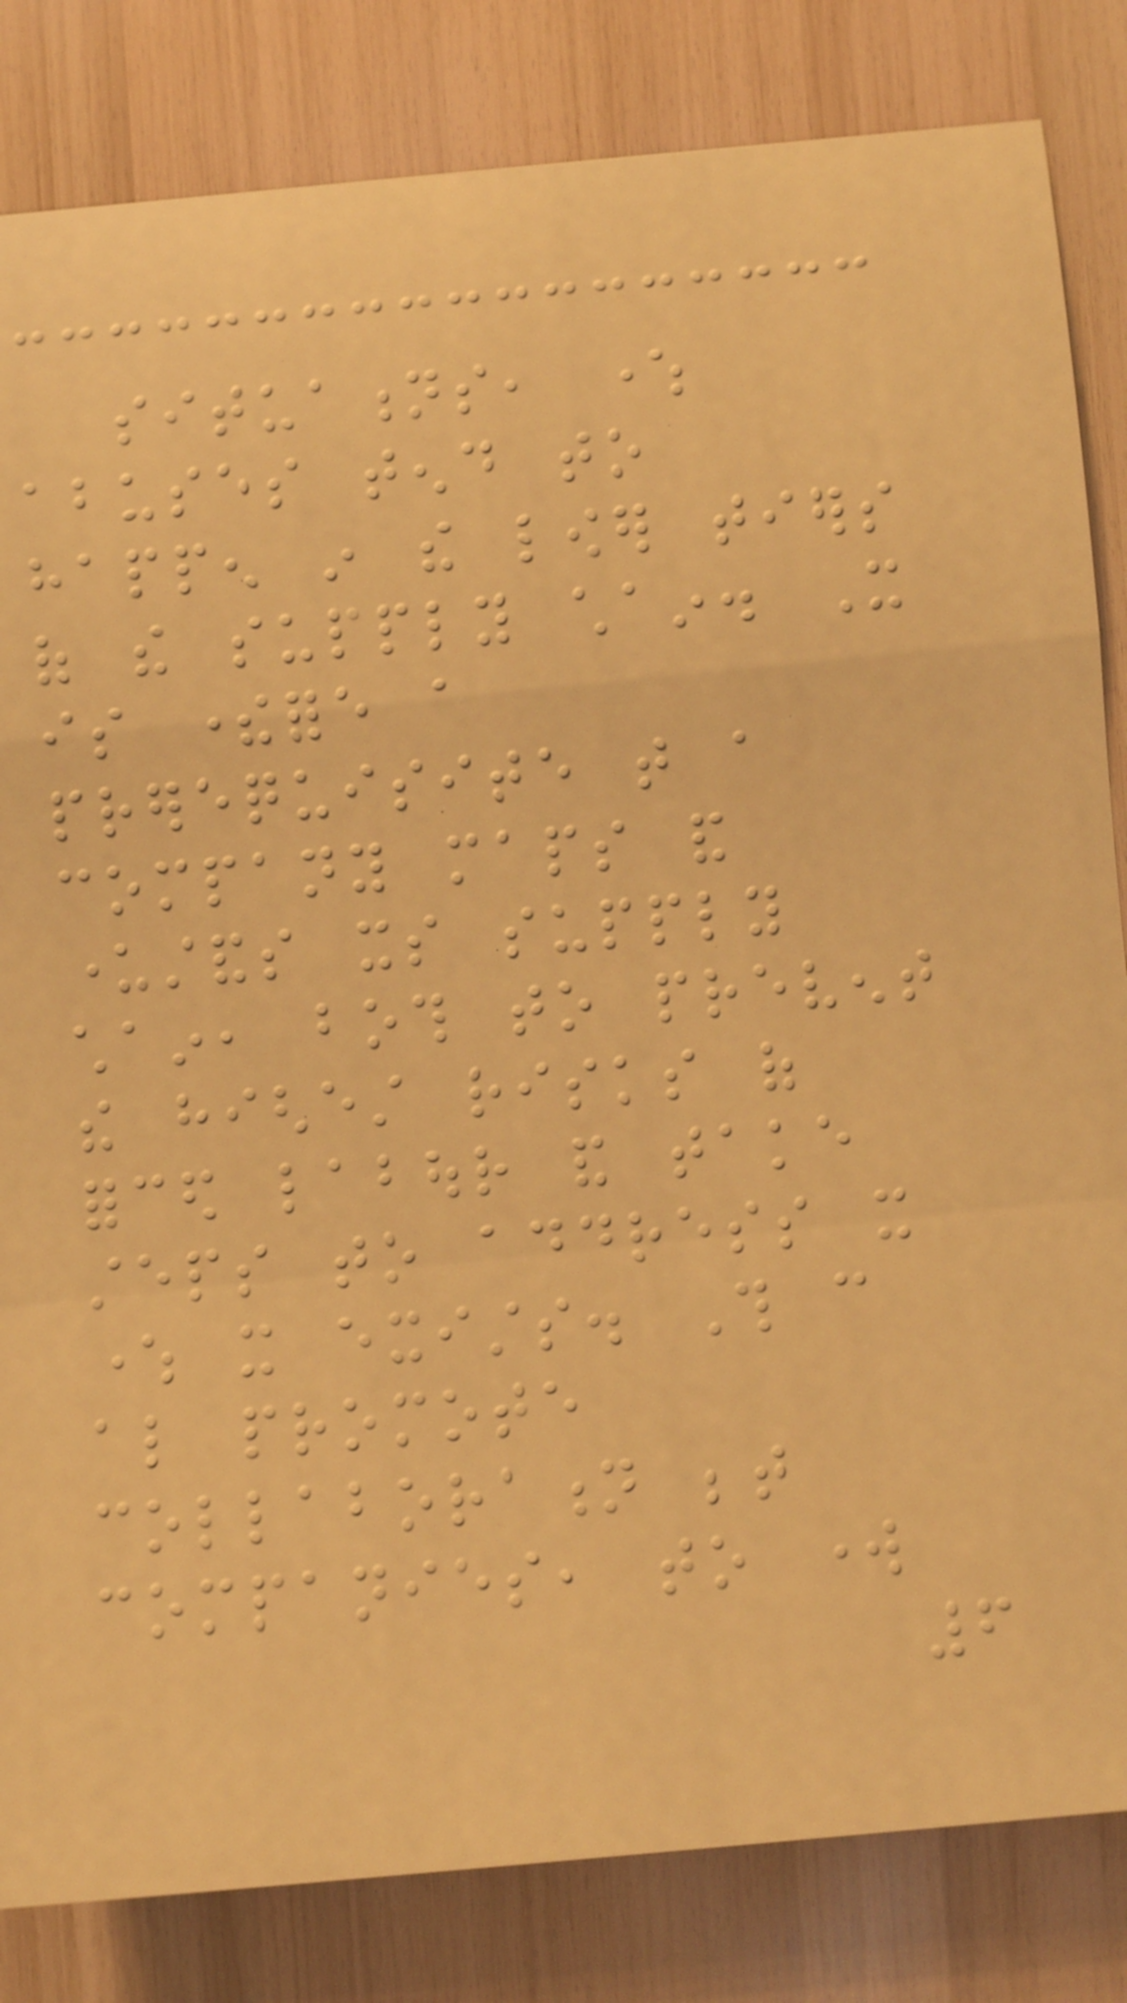situations, where
abuses tend to
happen in the lower tiers
of the supply chain. It
is therefore a
prerequisite that a
company maps and
understands its supply
chain, both to prevent
the highest risks of
forced labour and take
steps to address it
where it exists. This can
also promote
collaboration between
companies, to work
6
